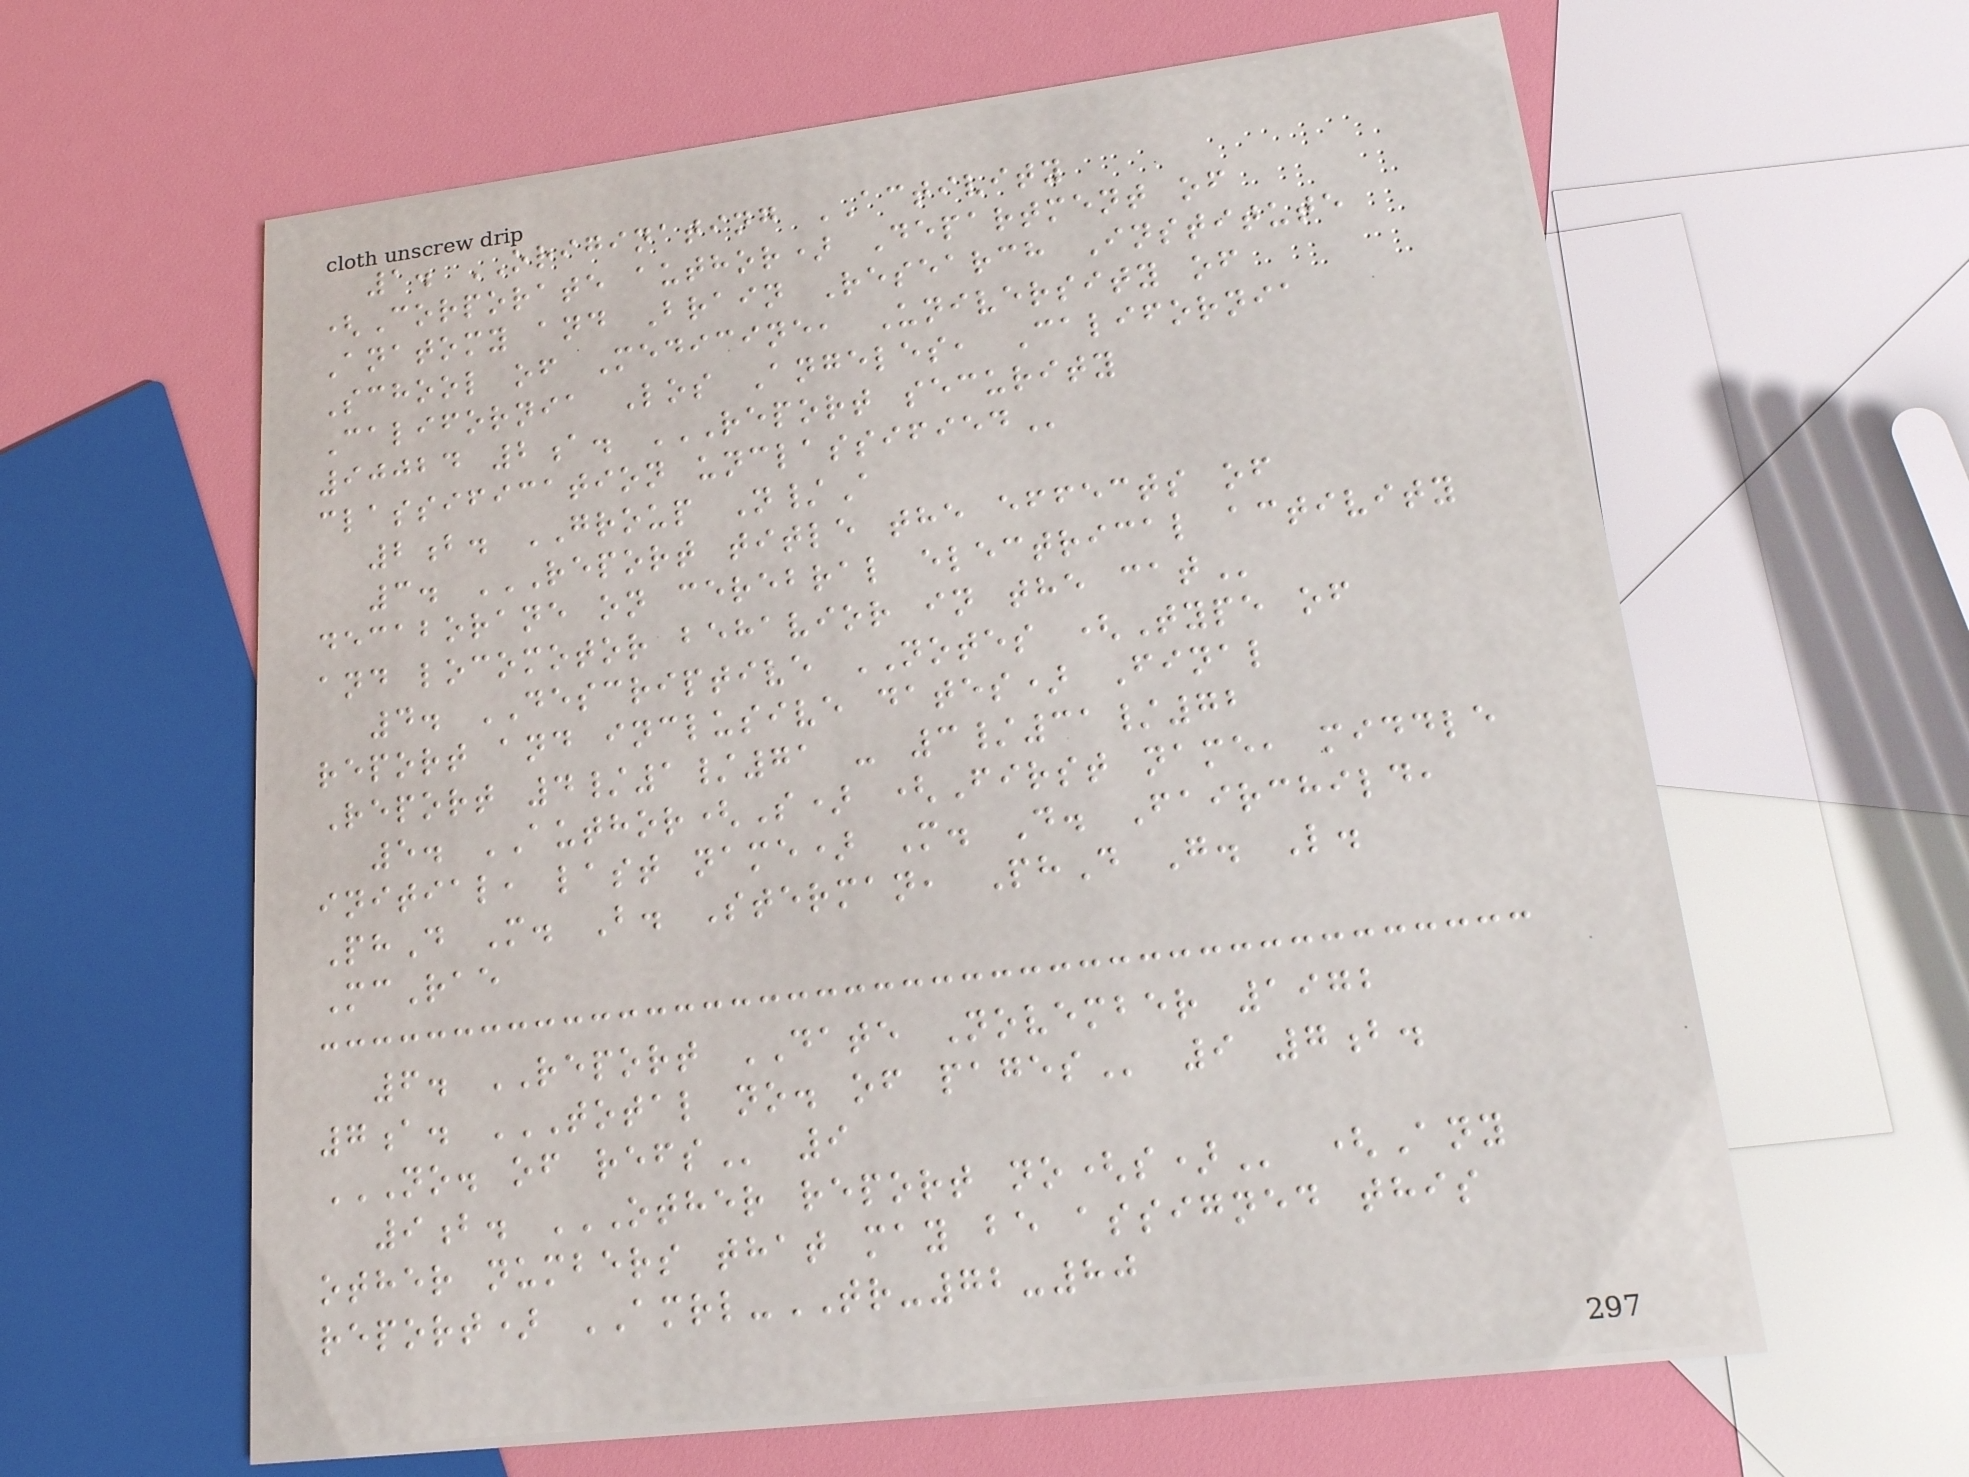1. ORIGINATING ACTIVITY
(Corporate author) Department of
Anatomy and Brain Research Institute
School of Medicine, University of
California Los Angeles, California
90024 2a. REPORT SECURITY
CLASSIFICATION UNCLASSIFIED
2b. GROUP N/A
3. REPORT TITLE THE EFFECTS OF
DECABORANE ON CEREBRAL ELECTRICAL ACTIVITY
AND LOCOMOTOR BEHAVIOR IN THE CAT
4. DESCRIPTIVE NOTES (Type of
report and inclusive dates) Final
Report 4/1/71 - 3/31/72
5. AUTHOR(S) (First name, middle
initial, last name) M. D. Fairchild,
PhD M. B. Sterman, PhD G. L.
McRae
6. REPORT DATE November 1972
7a. TOTAL NO. OF PAGES 9 7b.
NO. OF REFS 9
9b. OTHER REPORT NO(S) (Any
other numbers that may be assigned this
report) AMRL-TR-72-80
